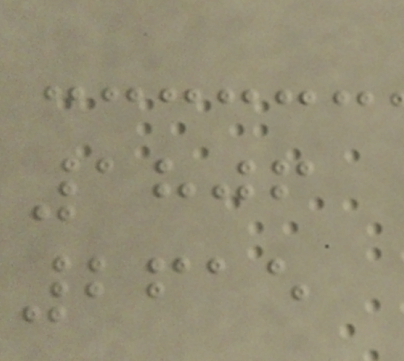1806
2615
